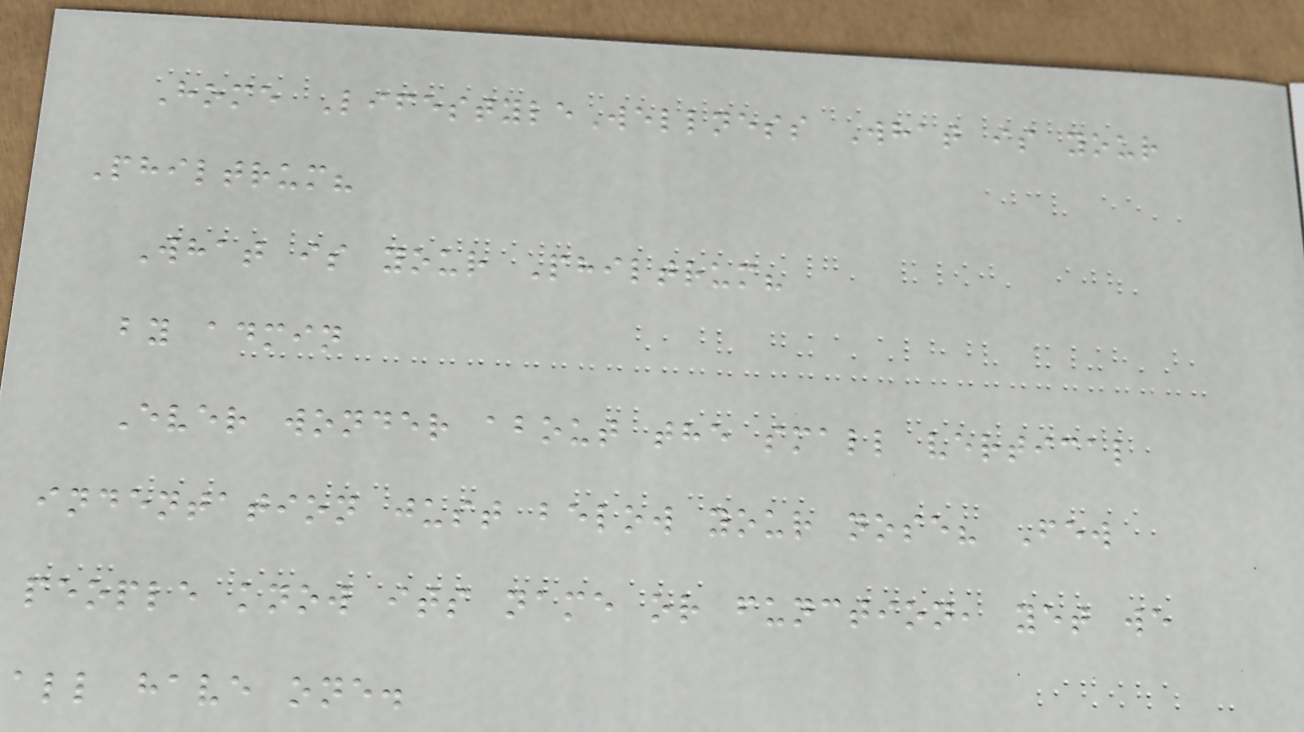Home LifestyleWellness What is your
Philtrum?
What is your Philtrum?
by admin
Ever wonder about the small vertical
indentation just below your nose? Few
people know its name or function, yet we
all have one.
